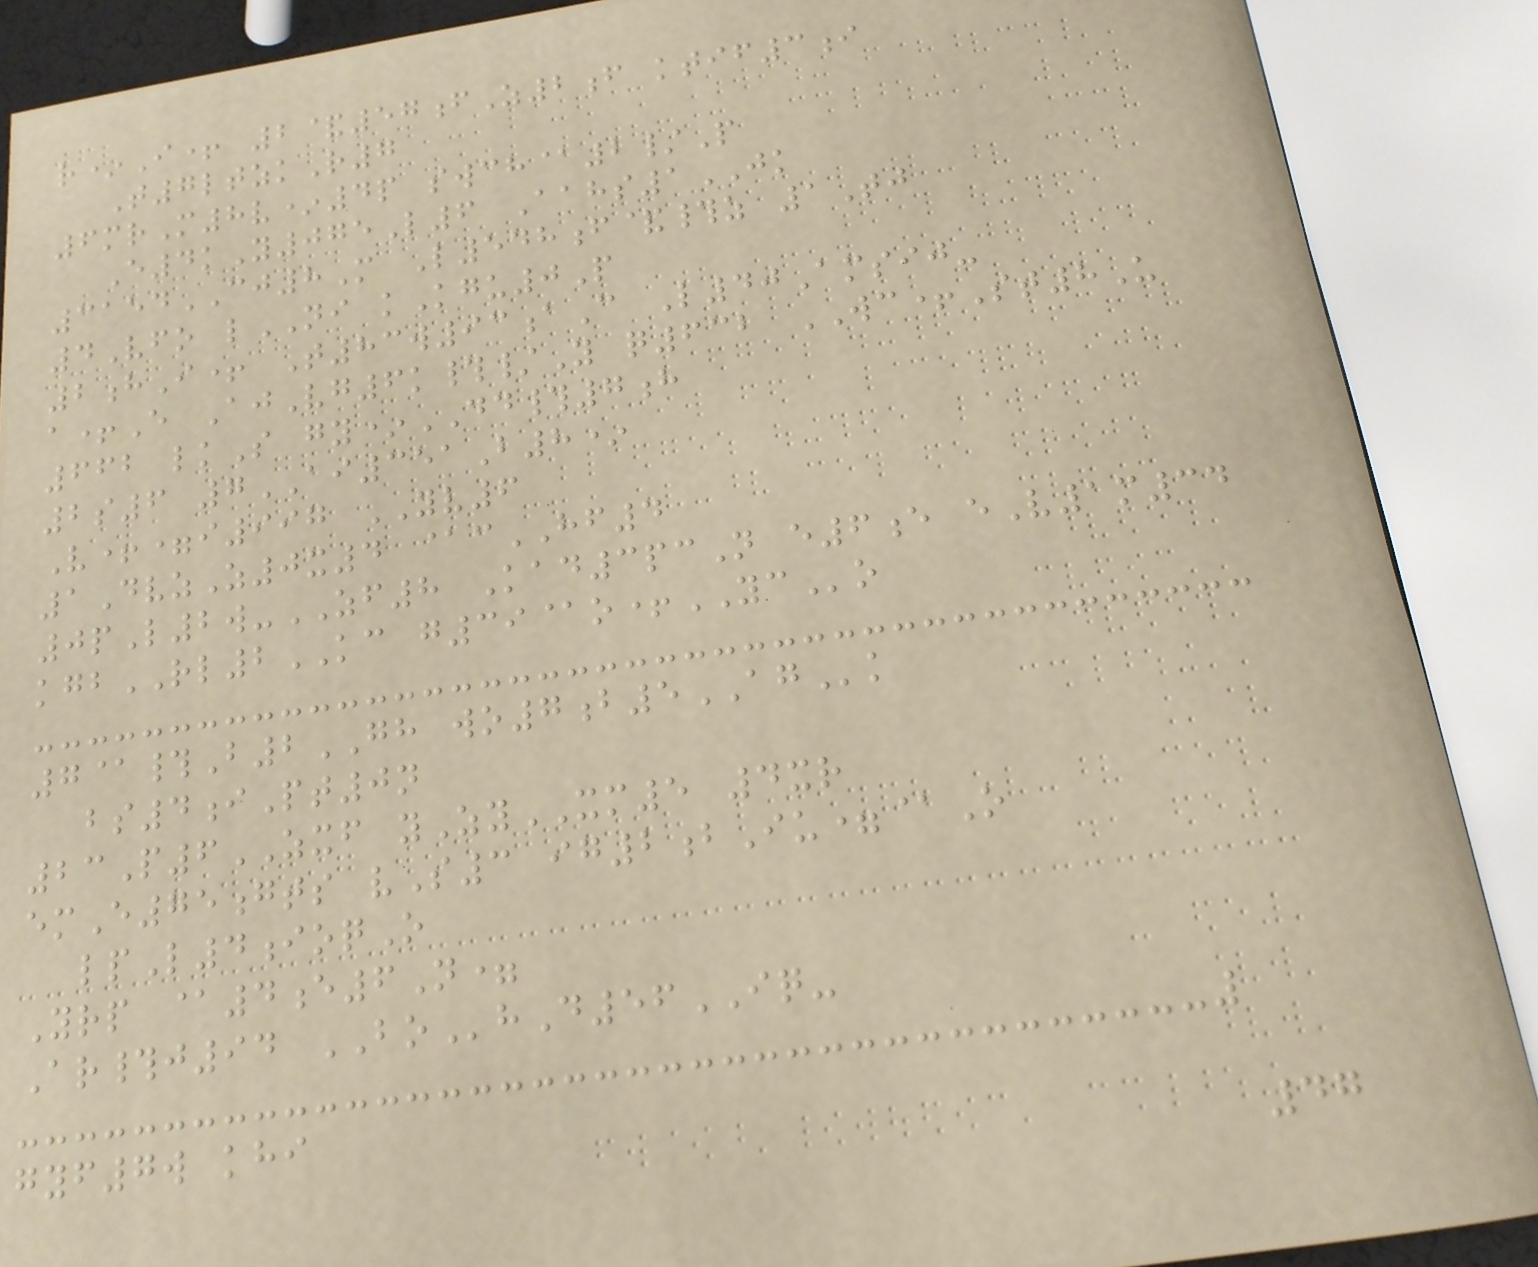r*I+ 2&57fZ2f ktif3i
T7ltzkR7
6mrM8v*4p swch@2/P
E4kY075L6 Aahs1JK
3154CJ8M L548f&#z 1Tj
4Vfo lNI kKgu0P
2hI+ T83w93aC L40Amsij-
a+E AjVg6k#/Y q632 WC+St8U
662 lkS gy*DD#7h
2s6 7AI351B8*
V+=i997 YV6
1DvzZ0x4 @cHF4
0pL2w-ZF8 Kad3pcN e6e eV1m34
kgbRL2KC g39@o+YCo
7@#B2GH wo7b5AGk
bs4iPt0n
23P6ZXF yZyXM5 4xr
emE75gts vS3 ig2bIu=@O
lpL4ioqO
Yrp @4e6N=
Ar#j94 BOhD56IQ-
gyf7w khi
47
